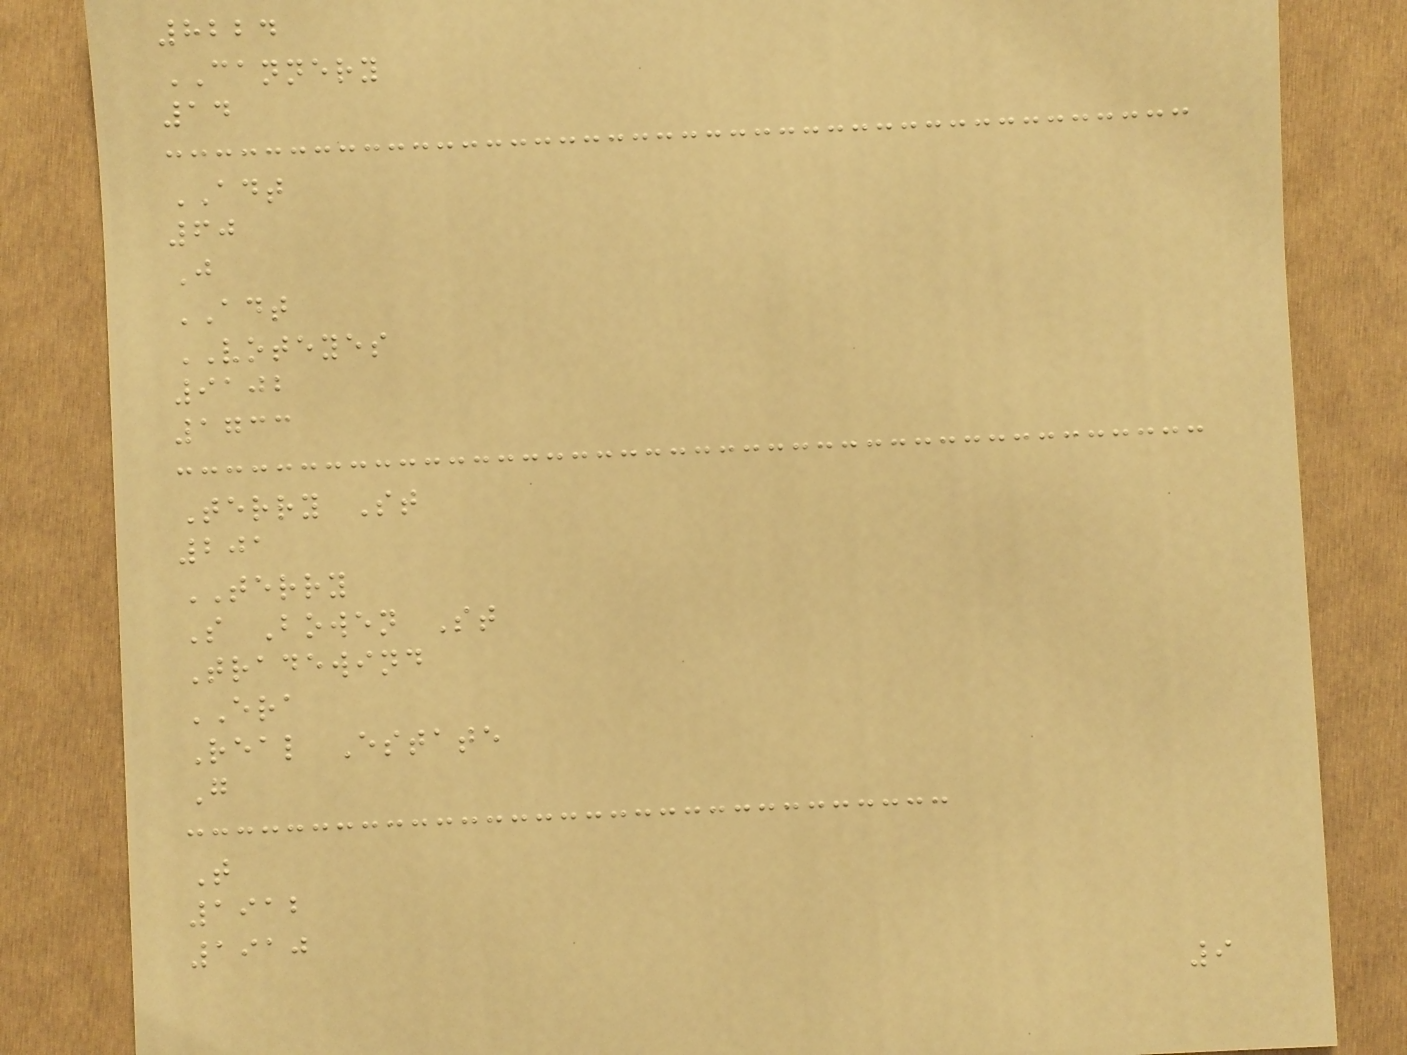8224
CANNERY
14
ADT
60
J
ADT
VOTEYES
9102
1733
Terry St
201
TERRY
S Bowen St
Tradewind
ERA
Real Estate
G
T
1912
1910
9
